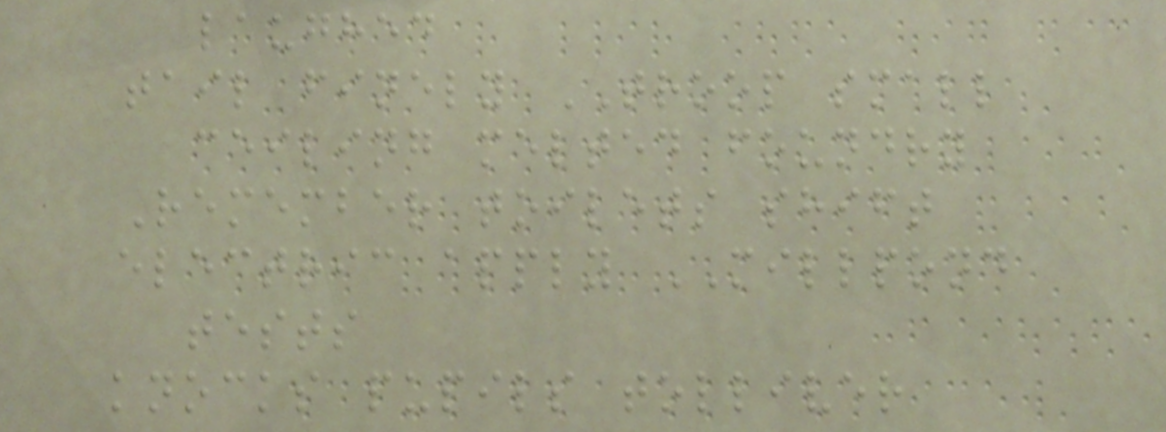laughed
tail finely TROOP small
ceiling melted foundry
Remember toilets shift
electric apply MILLPOND
tests
knocks pupils tolliver
